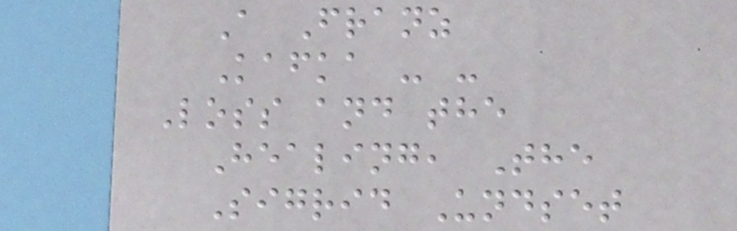A Franz
Kafka - -
Loss and the
Healing, The
Sigrid Undset
